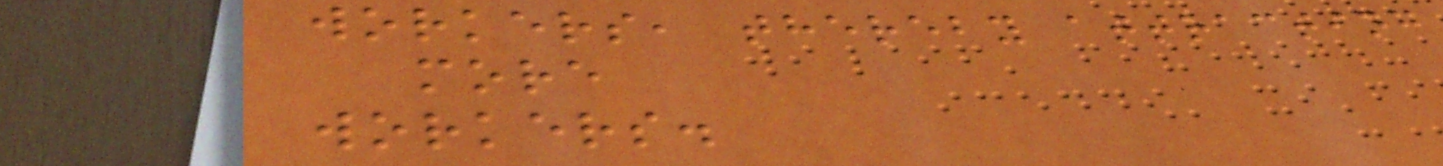workers, thereby attracting
more
workers.
